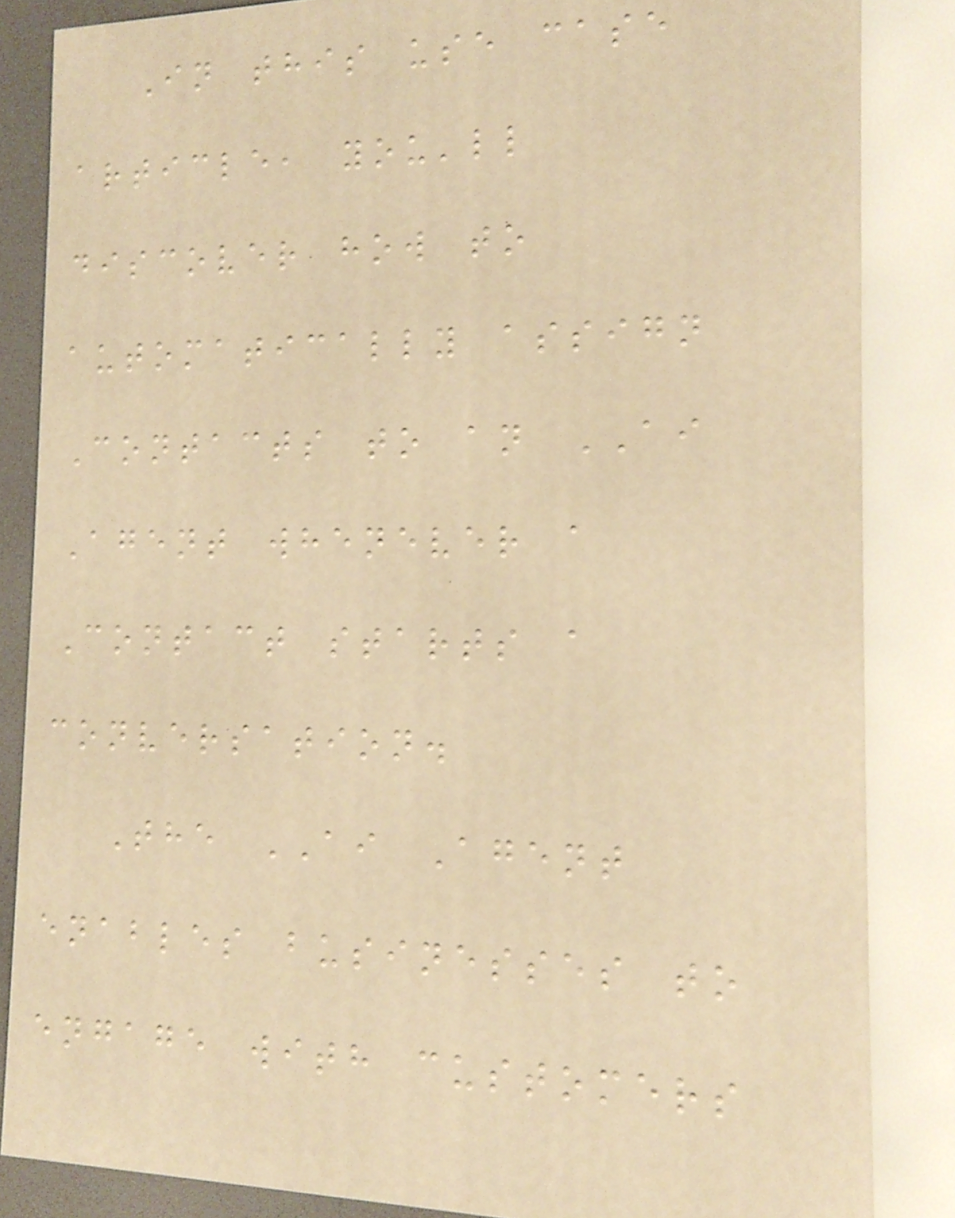In this use case
article, you'll
discover how to
automatically assign
Contacts to an AI
Agent whenever a
Contact starts a
conversation.
The AI Agent
enables businesses to
engage with customers
